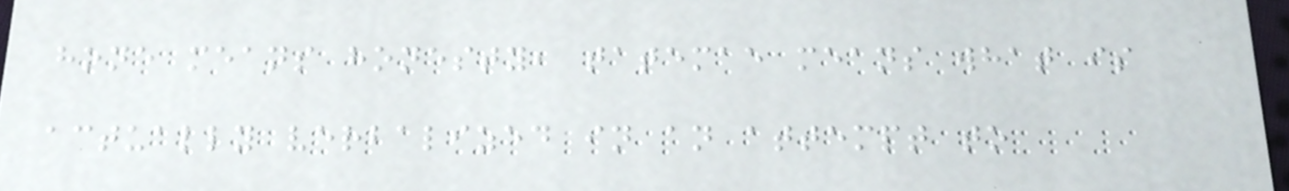hone means honesty, tatemae means what is
actually verbalized in an attempt to
